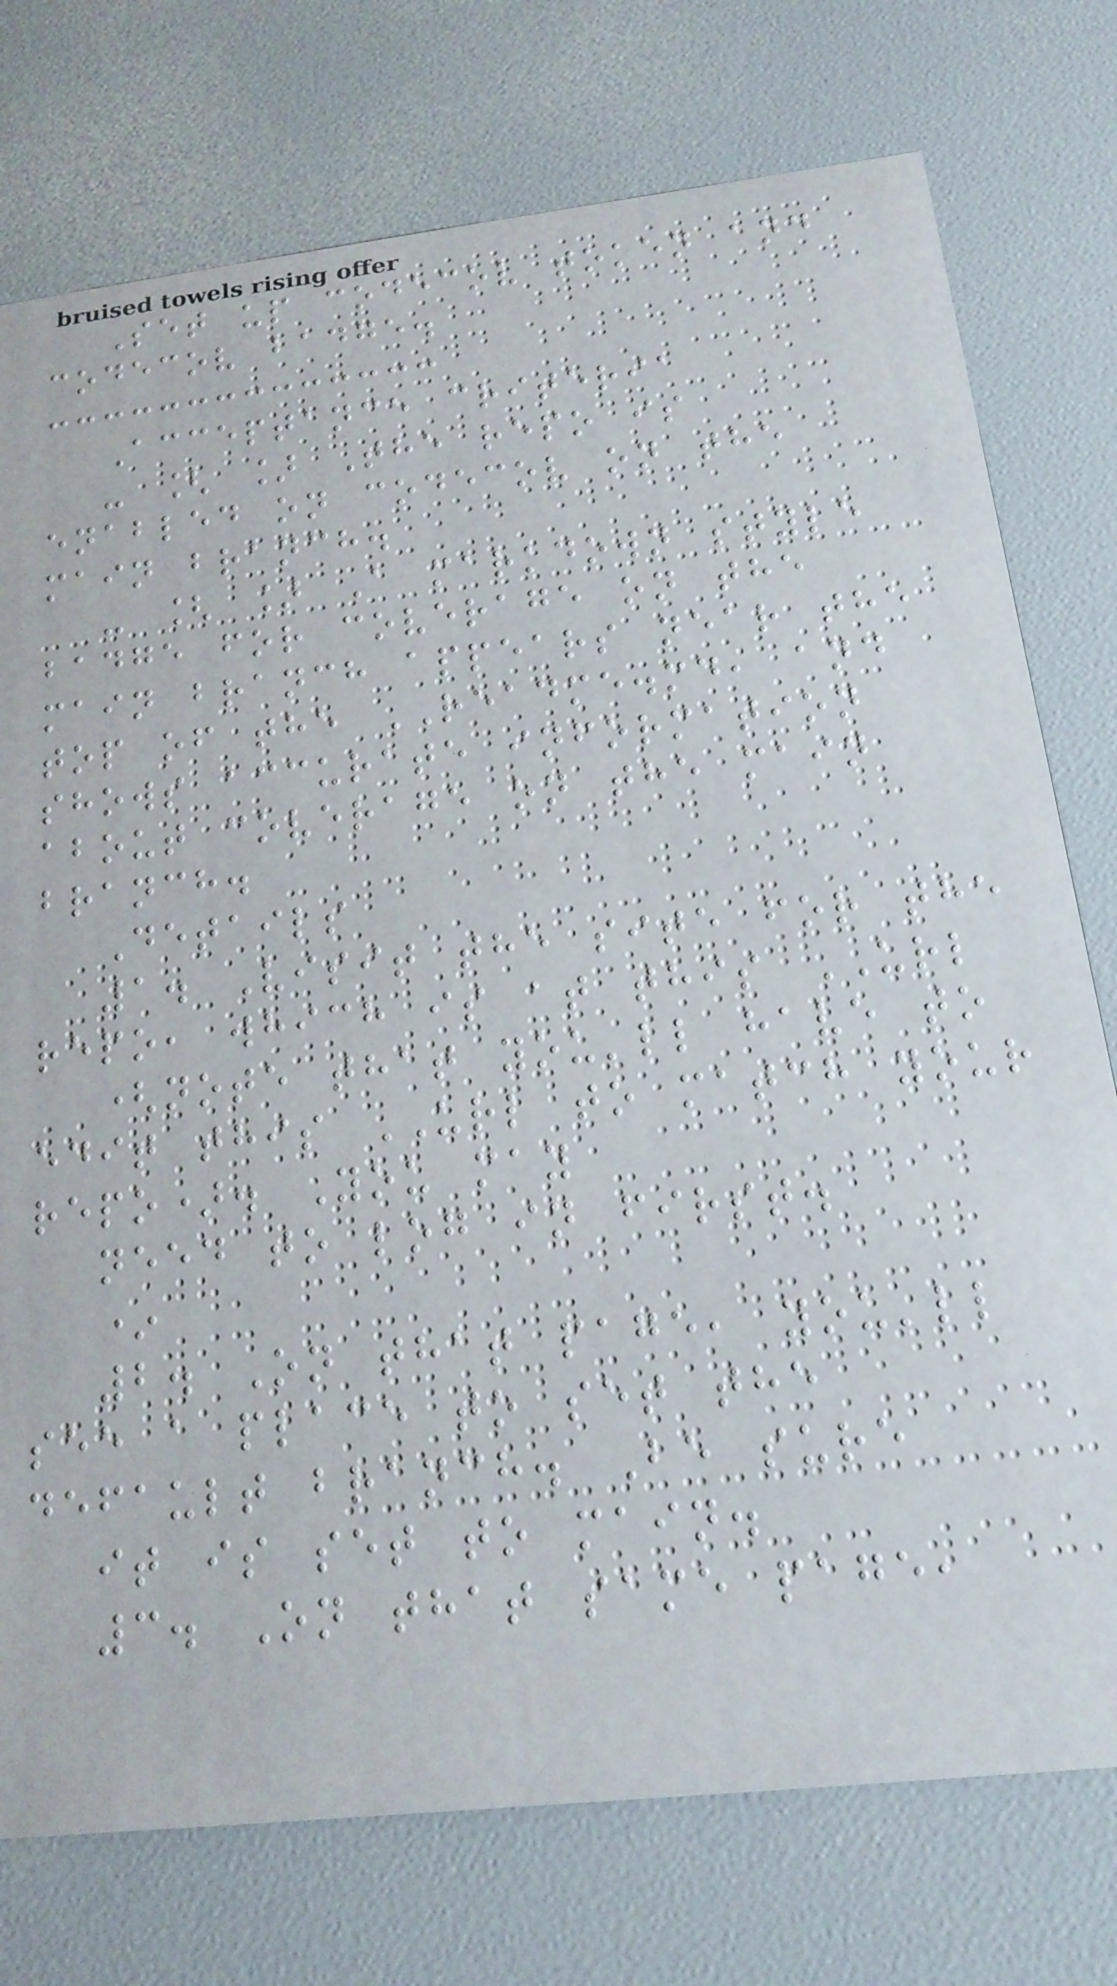Set up codecov token and
codecov badge.
Acceptance criteria
- [ ] The repo is
enabled on codecov on the
main branch.
- [ ] A markdown style
badge for coverage on the
main branch appears near the
top of the README.md, and
shows accurate information
about coverage on the main
branch.
Details
1. Visit the site for the
repo, which is at this URL
(note that you'll have to
edit this URL to match your
repo). You may
need to log in first.
*
2. On that page, you'll
see a place to set the
default branch. Be sure
it is set to main.
3. On that same page,
